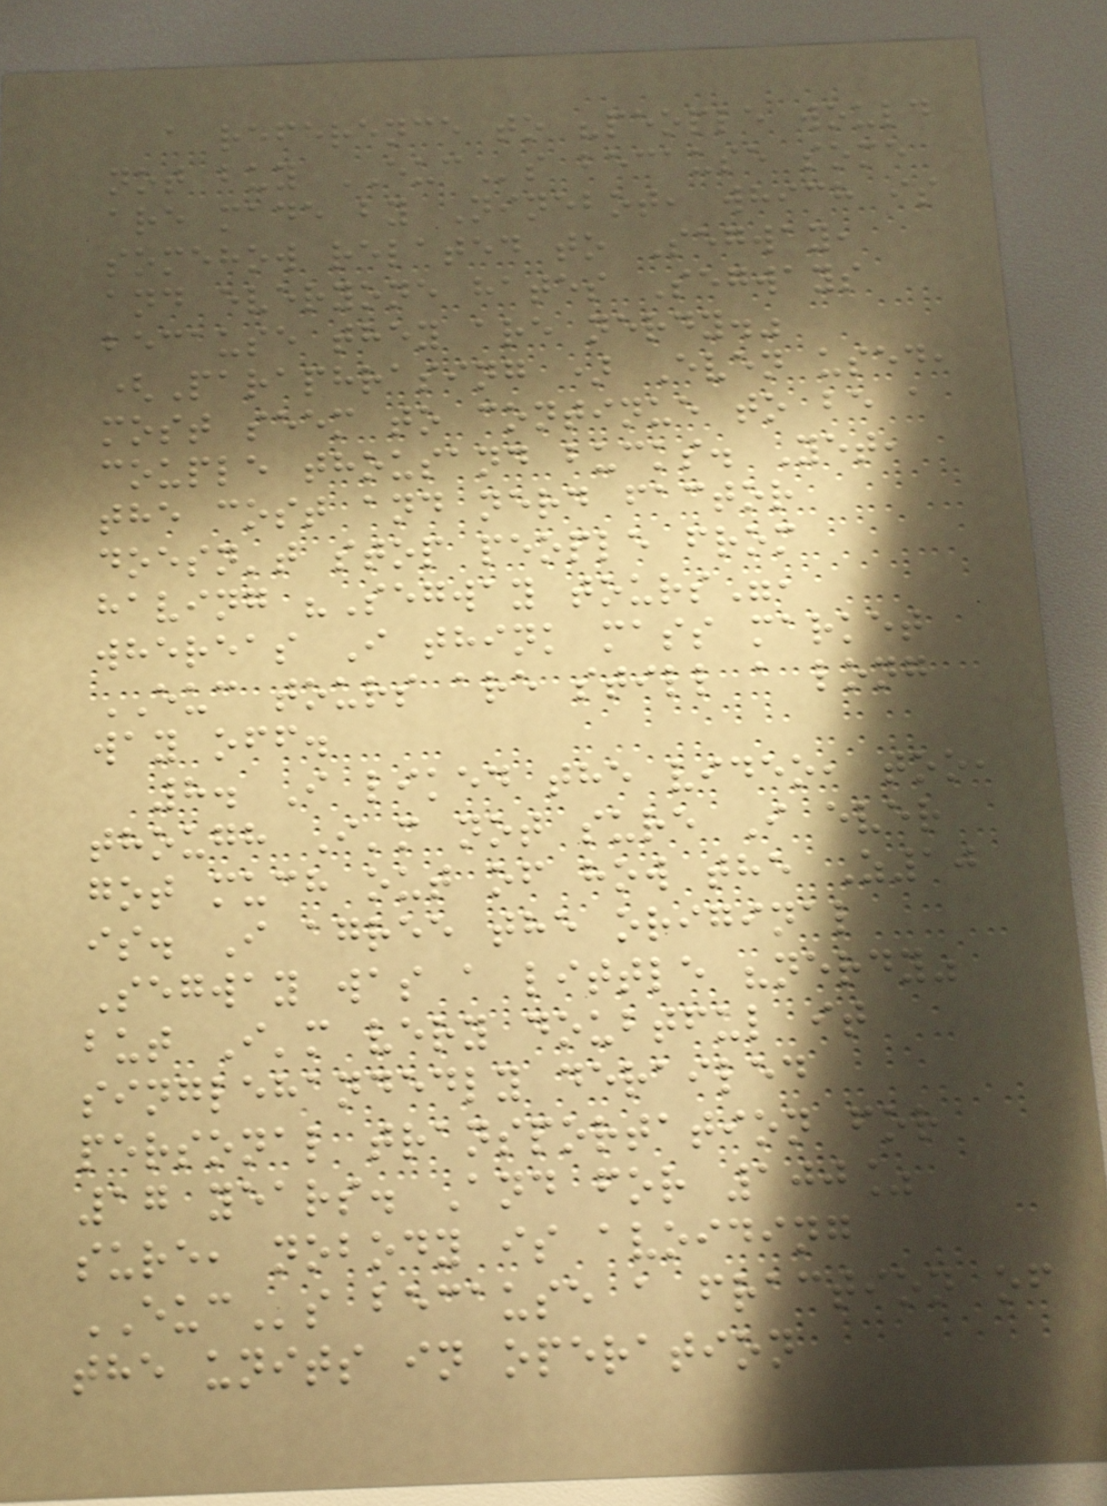a reference to "people would
not buy EUCs because some
are made by Ninebot, which is
somehow related to Segway,
and everyone hates Segways
because they are nerdy."
(Paraphrasing ) Even used,
most seem to continue to be a
couple thousand bucks. Yet,
the cost and nerd factor
doesn't stop people from
having "Segway tours",
whereas I think mass market
EUC tours are still a long
way off.
8. I liked the video, too,
though I'm not sure I ever
got much out of how the Z10
is. I agree the original
Segway was a little "nerdy"
but I'm very doubtful it
singlehandedly derailed
personal transportation for
17 years. And for 100%
sure, nobody is avoiding
EUCs because a fraction of
the units in operation
